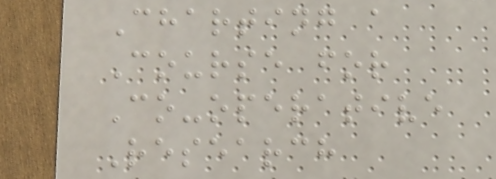Charting a
Course for
Co-operative
Research
